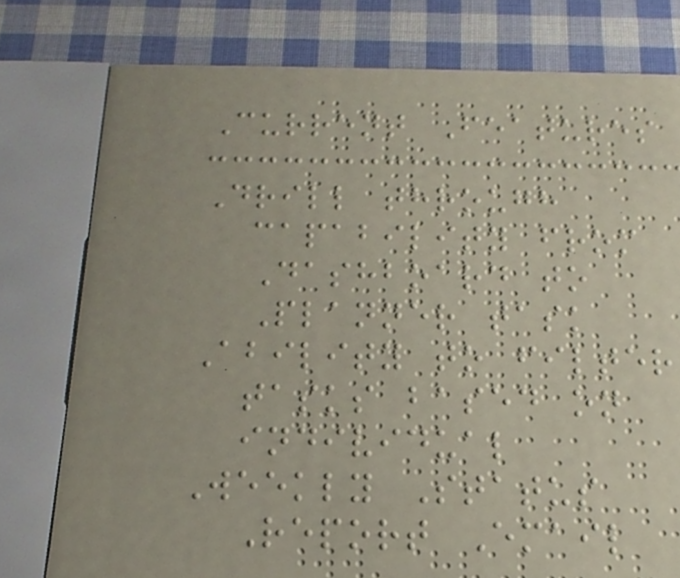Current Features
Drill through
capability from
Dashboard to
Planner task
Ability to filter
tasks based on
individual
Weekly Status
Report Email
